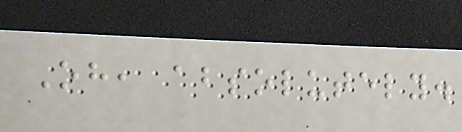Oh, absolutely.
